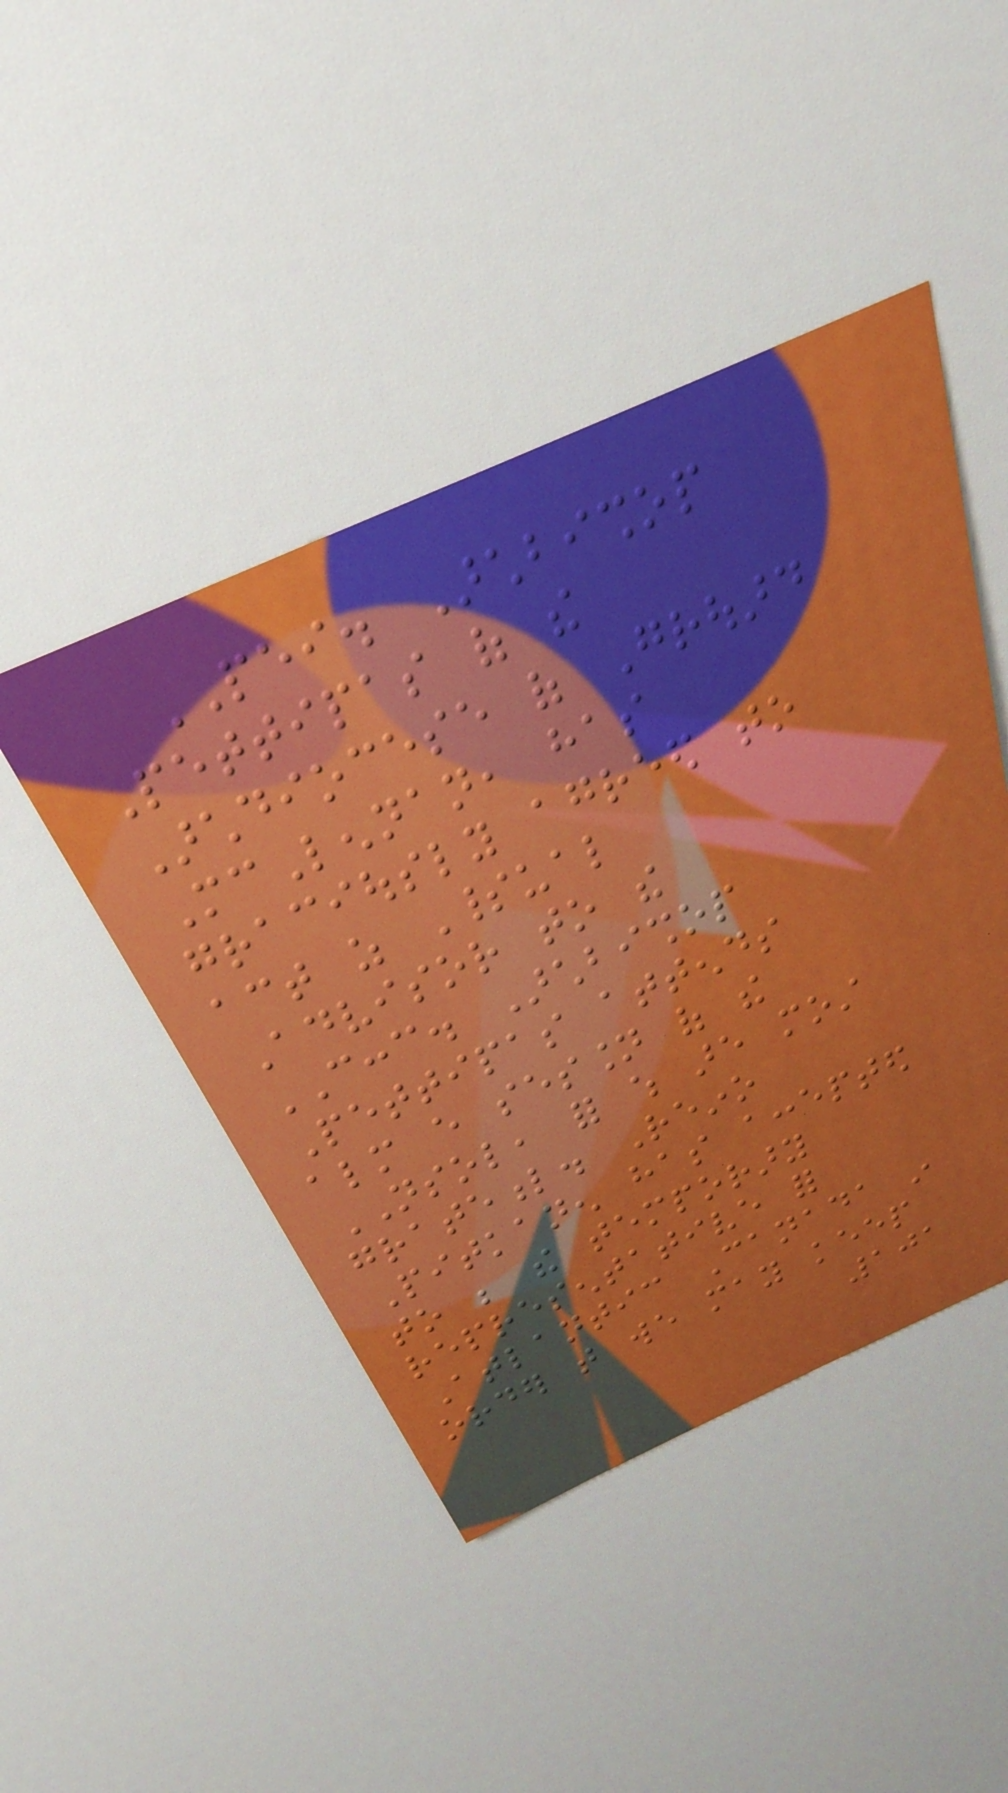PEI. Archbishop
Pettipas of the
Archdiocese of Grouard
McLennan, has
graciously agreed to
act as Spiritual
Advisor to the
CCCC. Archbishop
Pettipas attends
almost every session of the
NSOL, for which are most
grateful. Reino
Pitkanen has accepted
to be the temporary
representative for
Atlantic Canada in
order that we may keep
101
